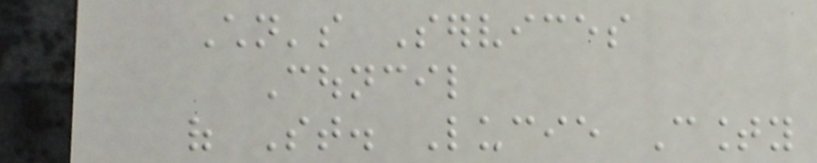Children's Services
Council
of St. Lucie County
